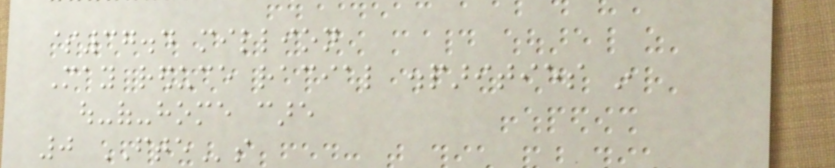$37.4 million
May reduce racial disparities in
out-of-home care
0 FTEs
